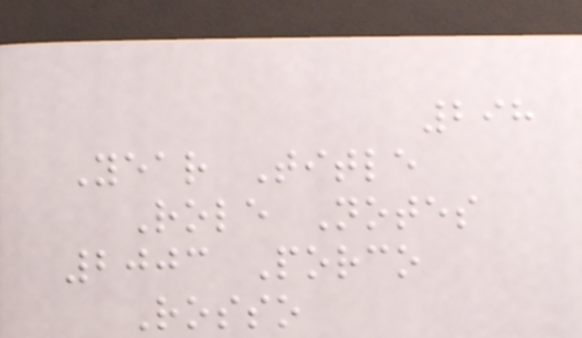298
Year Title
Role Notes
2003 Porco
Rosso
